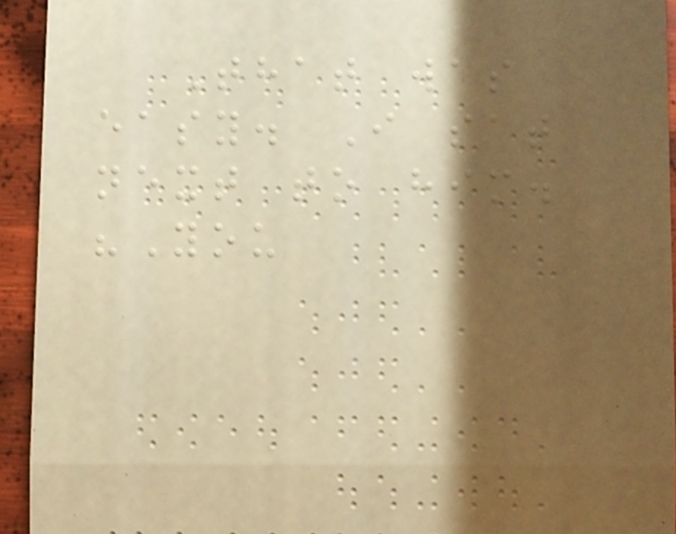That was
easy. I sat
next to him.
"You
